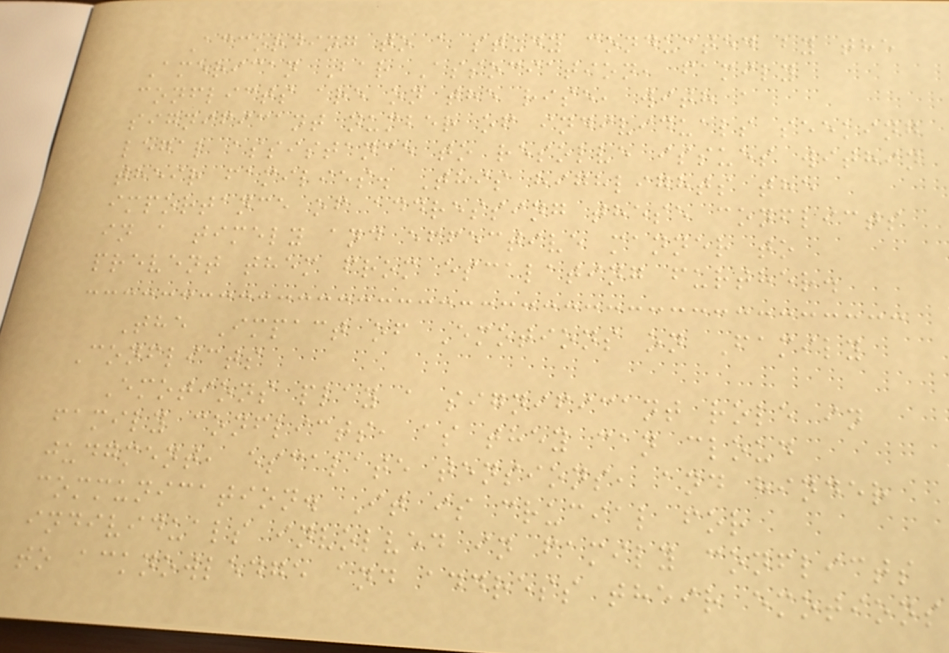According to a study conducted by the
American Bar Association, family
conflicts are on the rise, with a
significant number of individuals seeking
legal assistance to resolve issues within
their families. This highlights the
importance of addressing these conflicts
in a timely and effective manner to
prevent them from escalating further.
The Impact of Emotions on Family
Conflicts
Emotions play a significant role in
family conflicts, as they can cloud
judgment, escalate tensions, and hinder
communication. It is crucial for
individuals involved in family conflicts
to acknowledge and address their emotions
